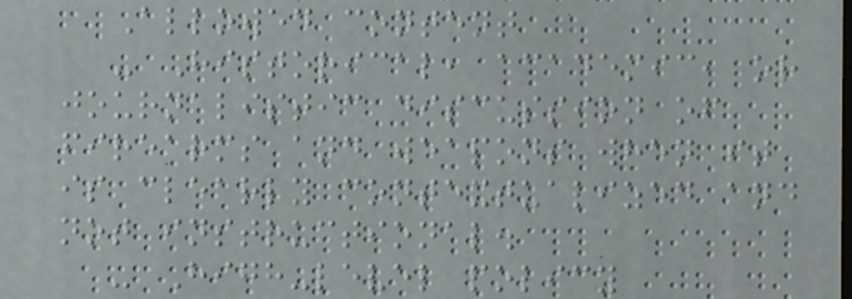Allowed content
- Historical, academic, or
journalistic discussion of
firearms and weapons when it
is clearly contextualized and
not instructional.
- High-level policy
